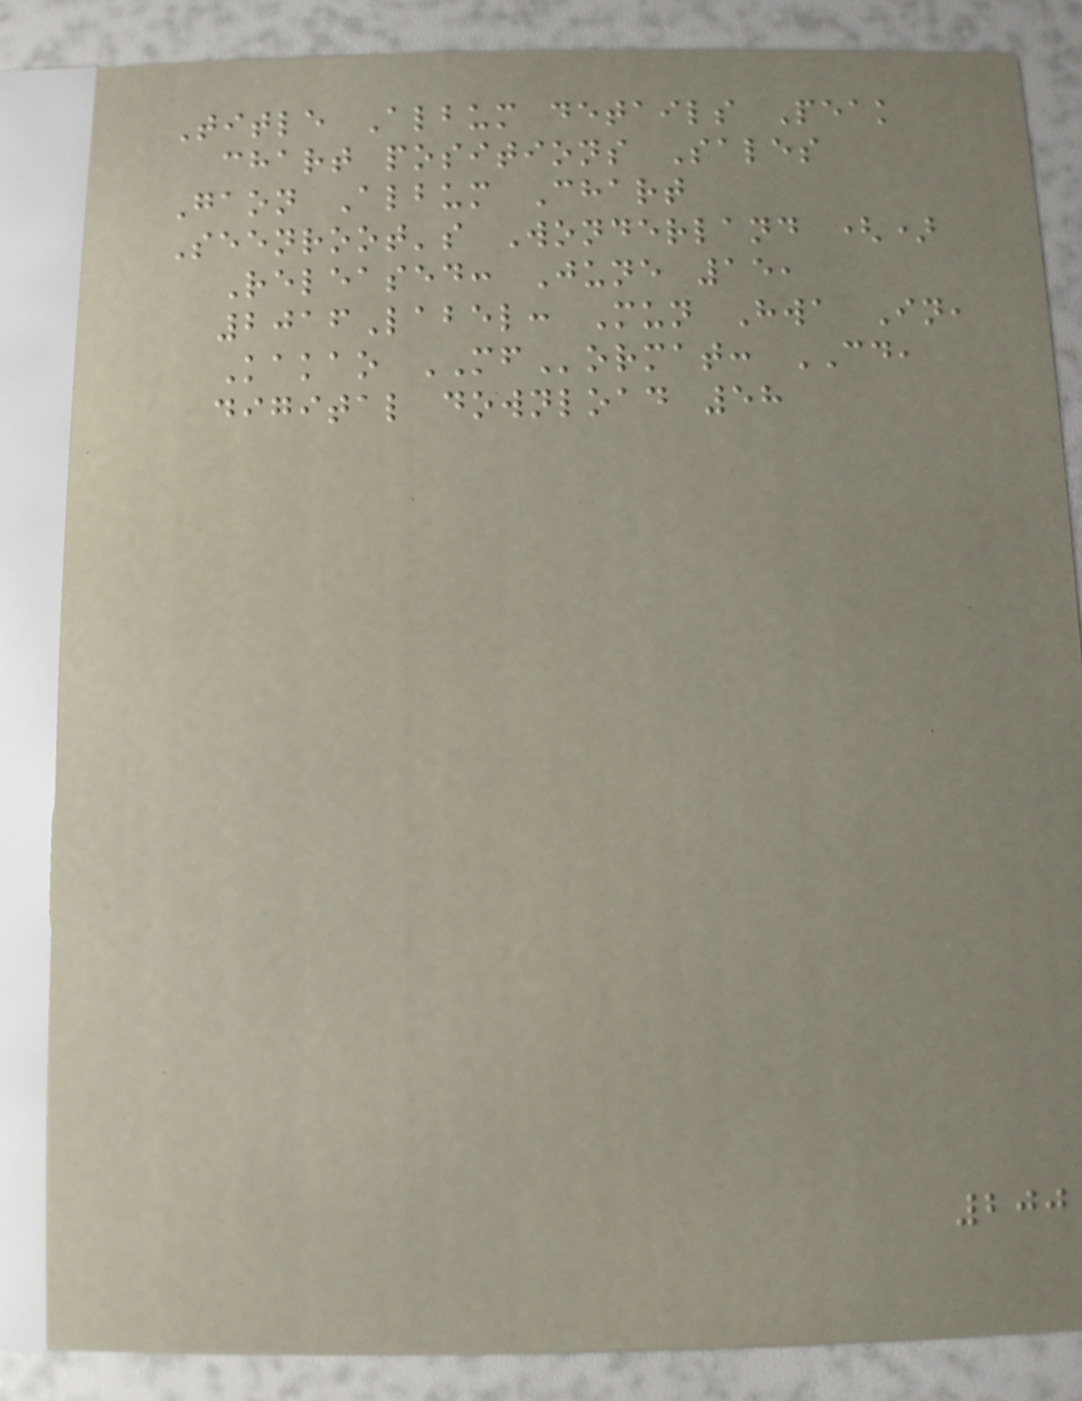Title Album details Peak
chart positions Sales
Gaon Album Chart
Seenroot's Wonderland ()
Released: June 15,
2016Label: Mun Hwa In,
Kakao MFormat: CD,
digital download 58
200
